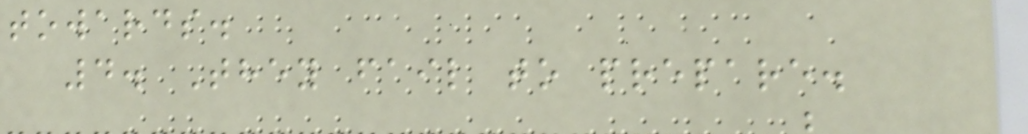towards.
4. They fail to prepare.
